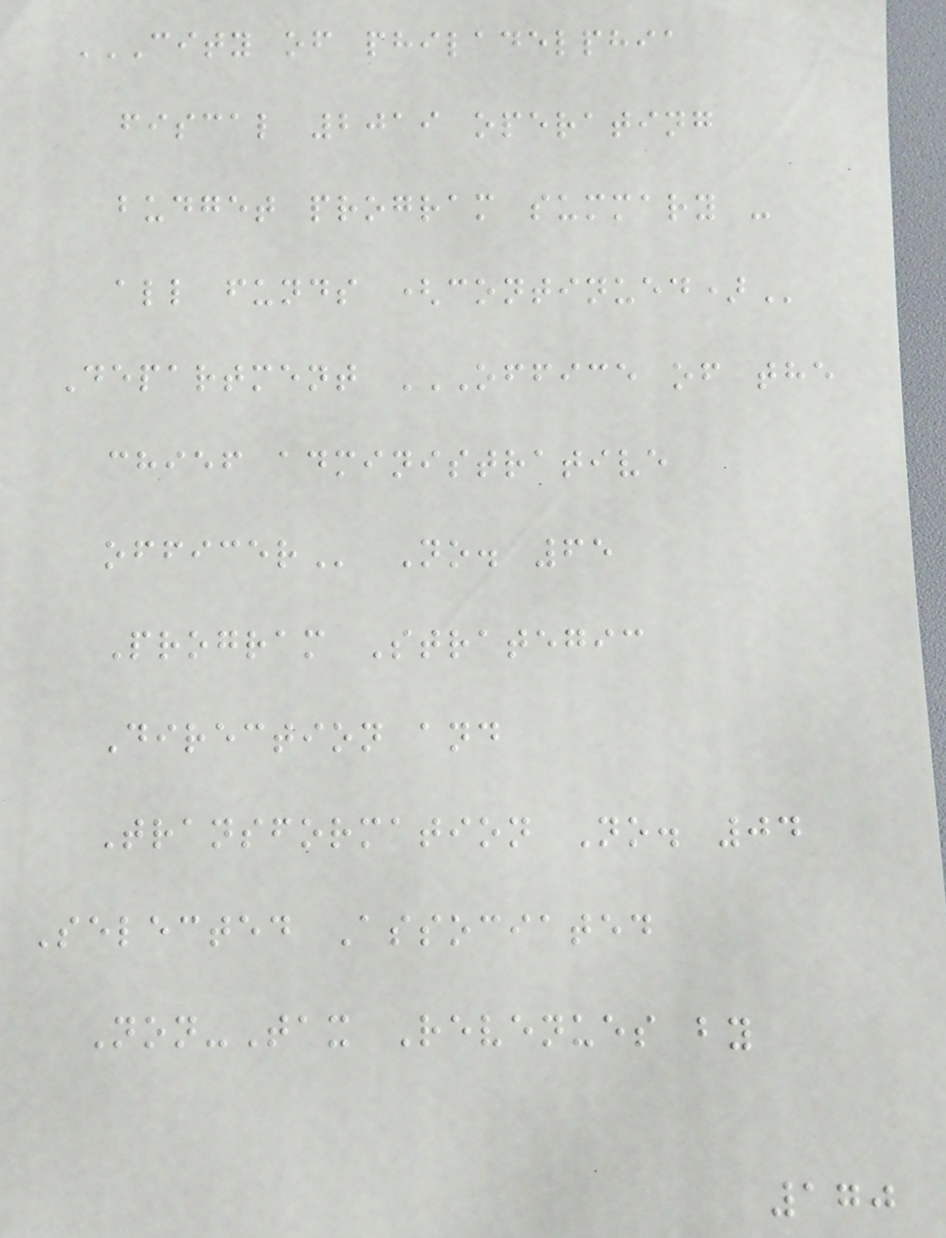CITY OF PHILADELPHIA
FISCAL 2019 OPERATING
BUDGET PROGRAM SUMMARY -
ALL FUNDS (CONTINUED)
Department OFFICE OF THE
CHIEF ADMINISTRATIVE
OFFICER No. 65
Program Strategic
Direction and
Transformation No. 04
Selected Associated
Non-Tax Revenues by
170
